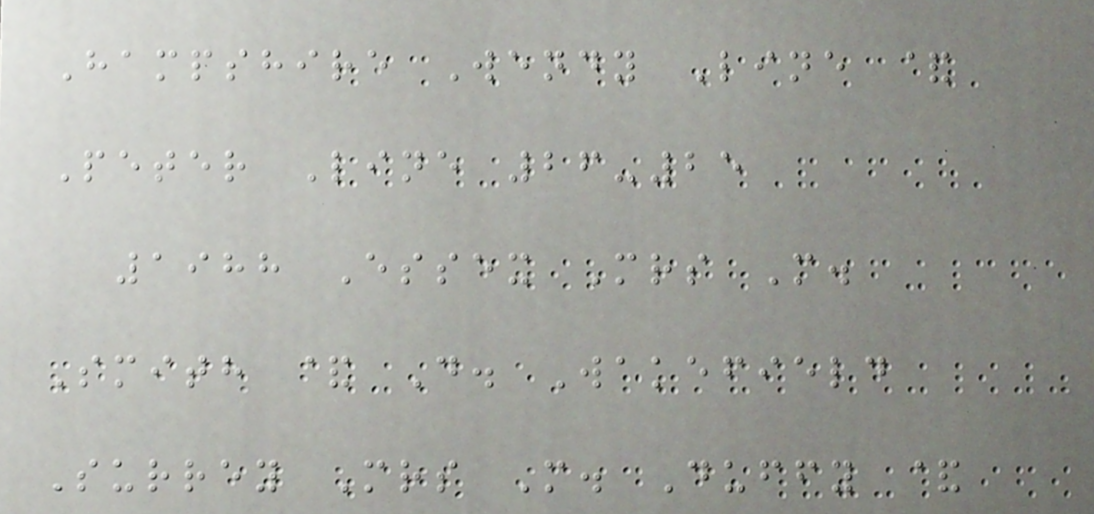Hampshire Wendy Line &
Peter Line 26-25
1988 Essex Mrs M.
Smith & D. Wakefield
Surrey Mrs M. Duffy &
